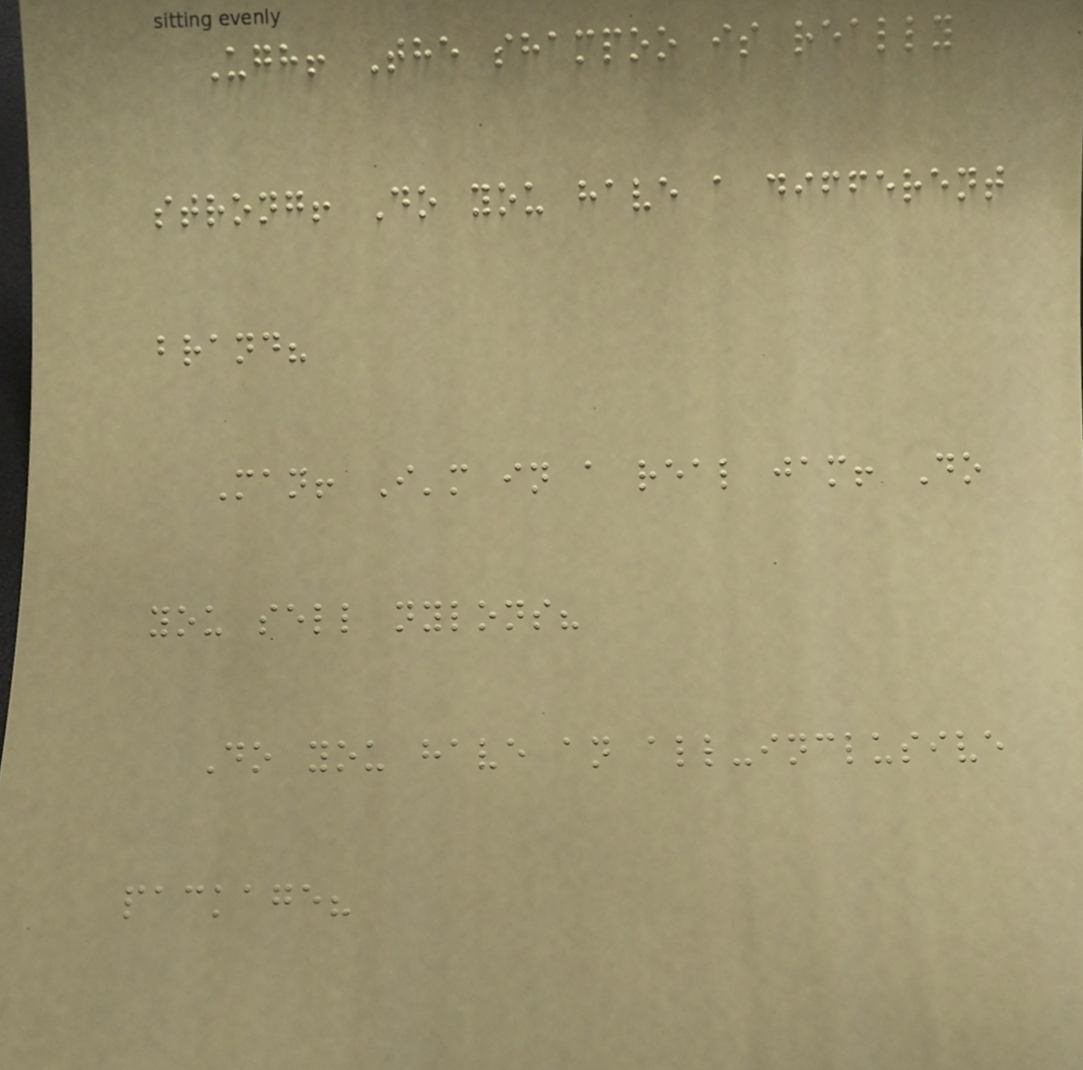Ugh! The shampoo is really
strong! Do you have a different
brand?
Man! I'm in a real jam! Do
you sell nylons?
Do you have an all-inclusive
package?
